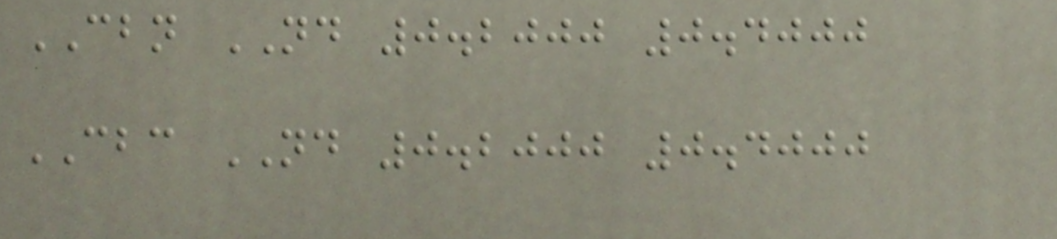CBN ND 0.2000 0.4000
CBC ND 0.2000 0.4000
